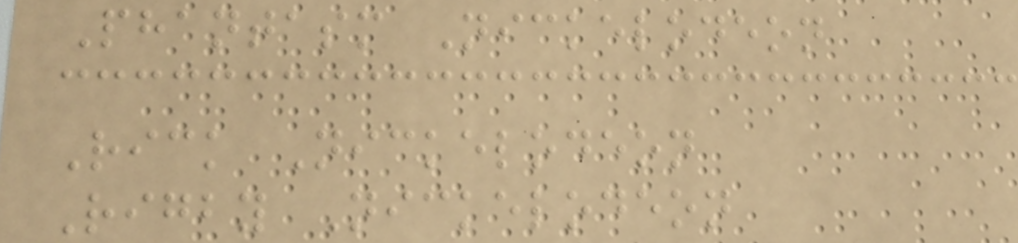Phantasm Nickelodeon
Rick Nickelodeon
Rigby Nickelodeon
